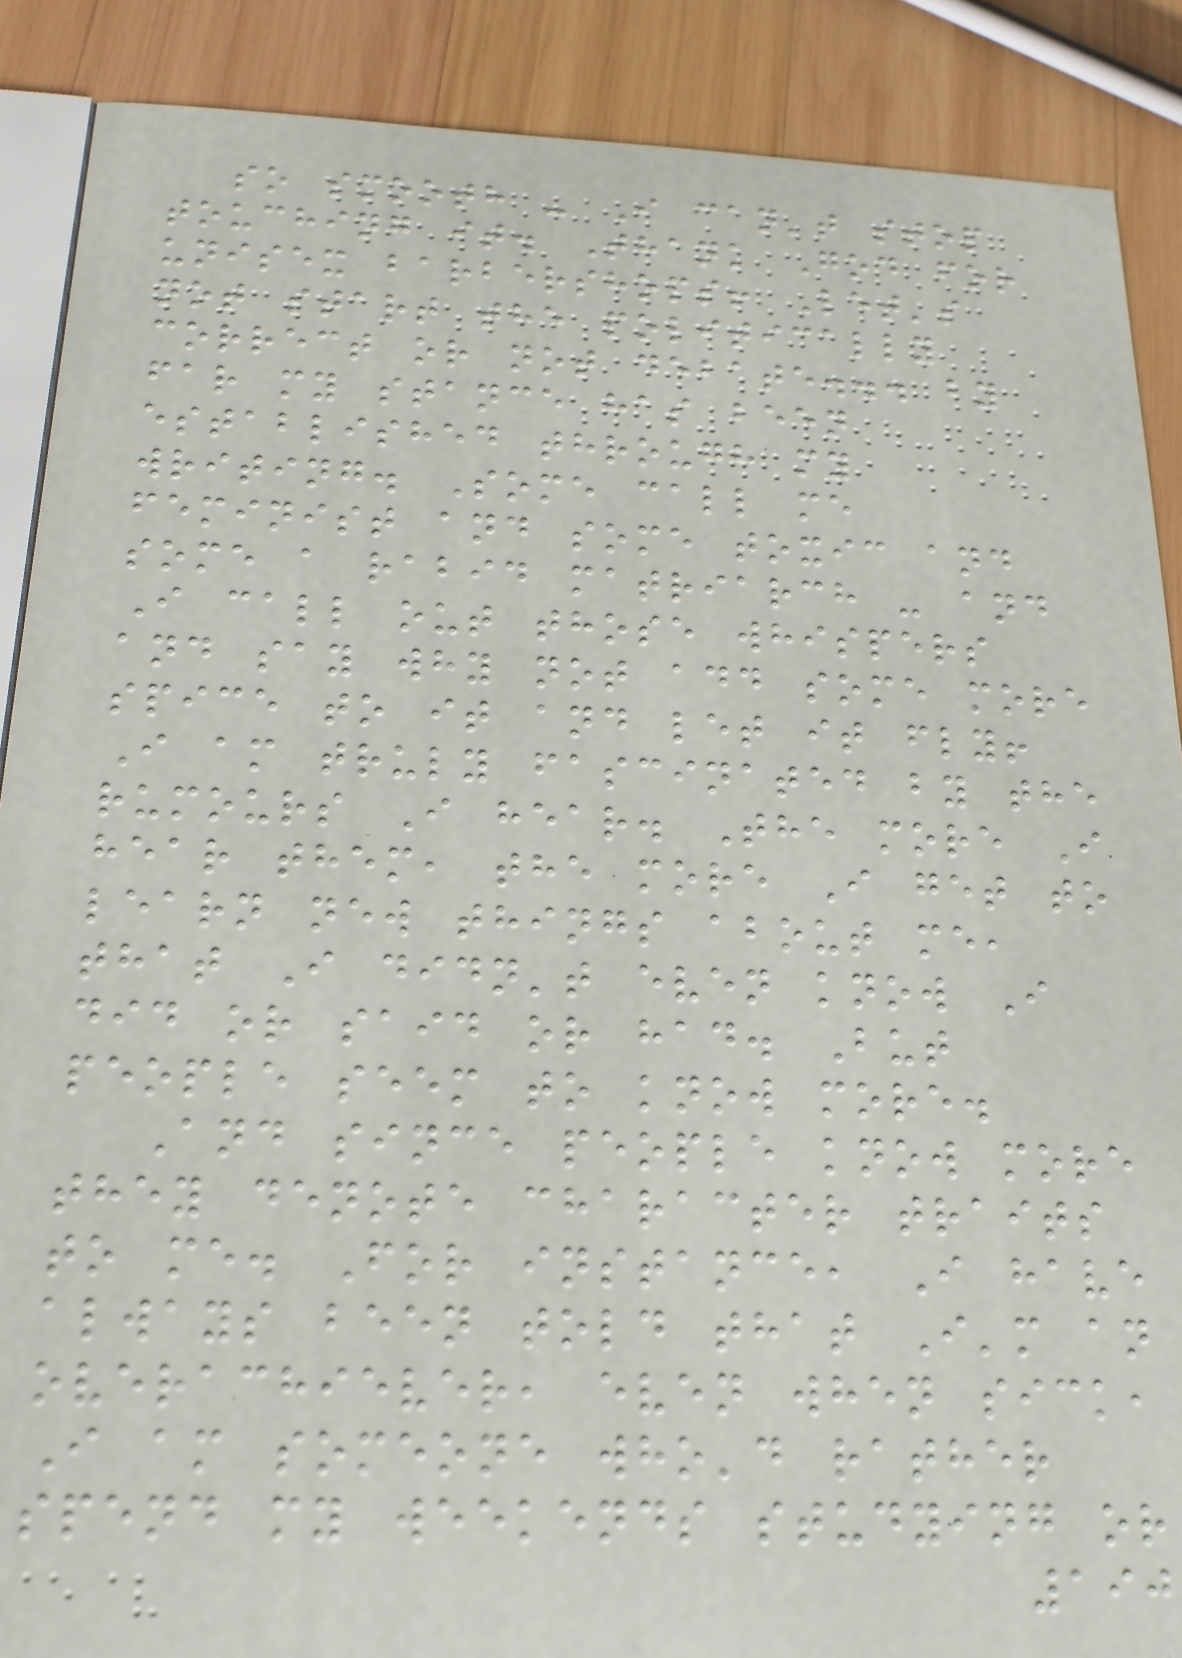so smooth - I can't stop
touching it. Thank God for
unisex barbershops! Let's
not start the politically
correct or not debate... by
far my stance has been
established through my
writing. Some call me
feminist and some toxic and
some a rabid matriarch - and
I call out those whispers
and say why not add some more
spice to it and let it fly!
I am truly fascinated by the
rumours I hear. The more I
hear them, the more I get to
learn new things about me,
that I didn't even know I
did or said or had. But
people seem to know more.
And since people know more
they denote character traits
to me. For instance, I have
always been told that I'm an
overachiever, even when sick,
I am someone who'd rather
spend my weekends studying or
190
